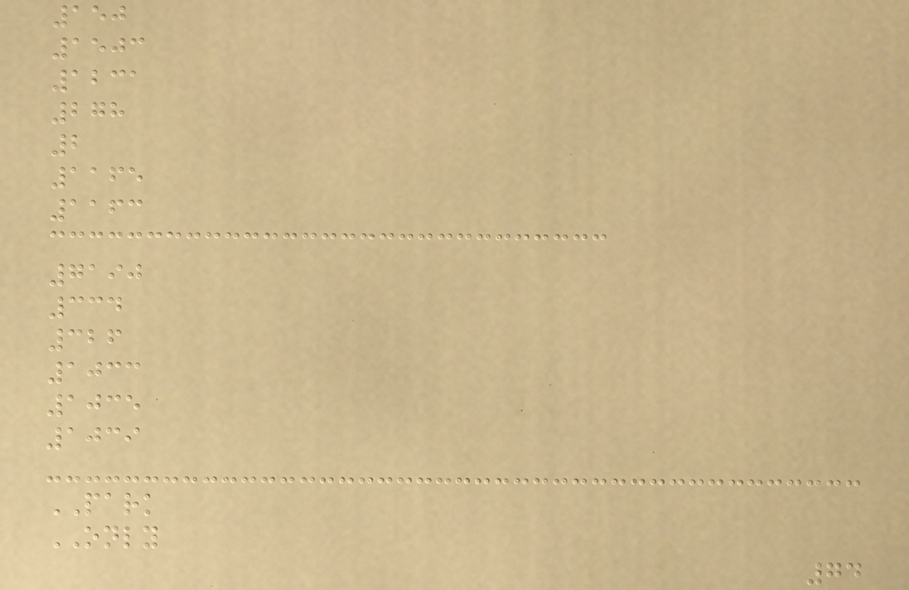150
1503
1231
278
2
1165
1163
7190
334
326
1033
1035
1039
PARK
ONLY
74
